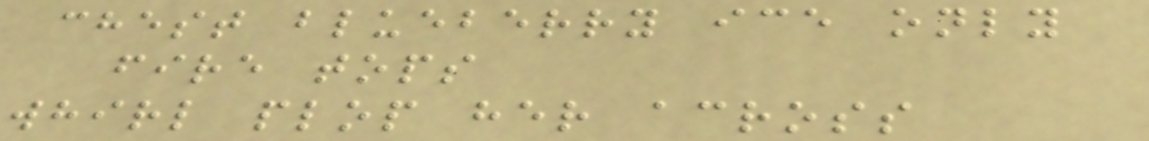chest blueberry ice only
fire tops
whirl plop her across
